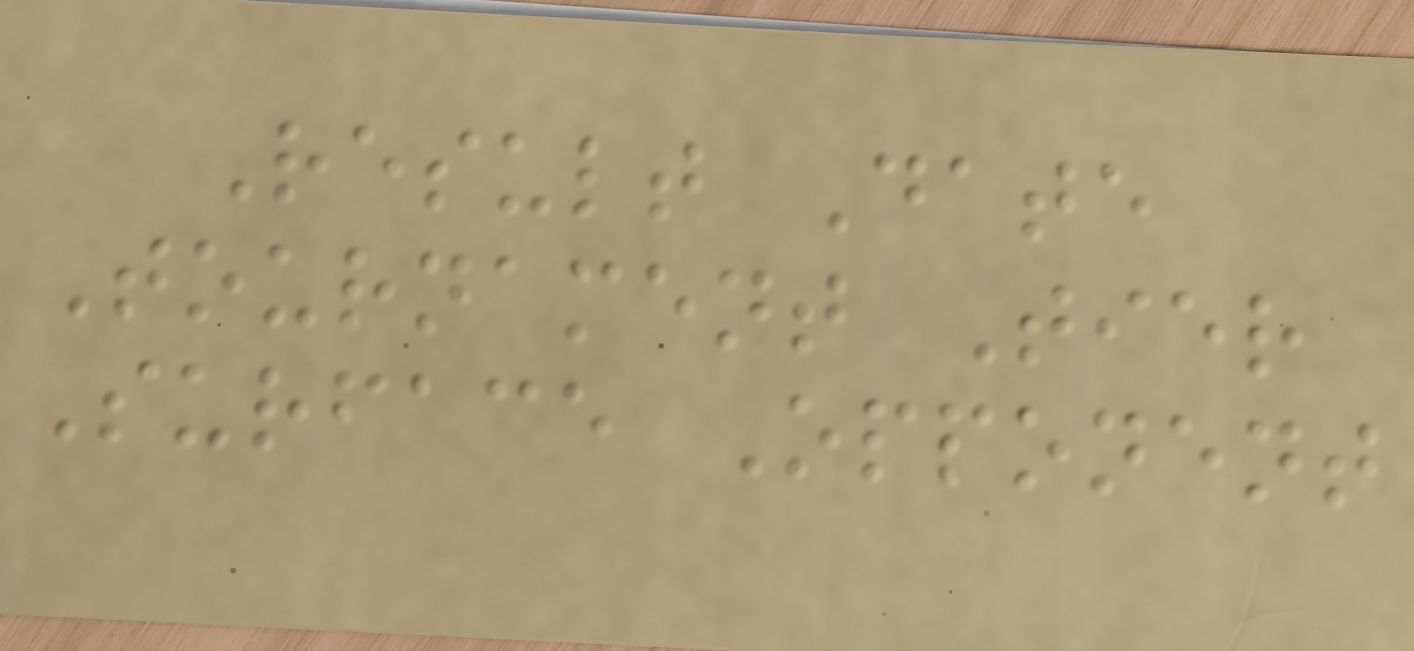Result Date
Tournament Tier
Surface Opponent
